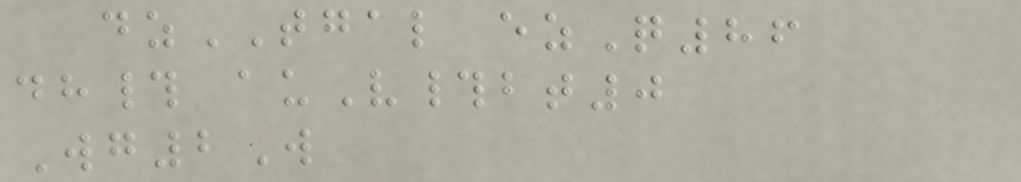dzTGAL ezQ86
dh# auV#bt0
Wg2W
